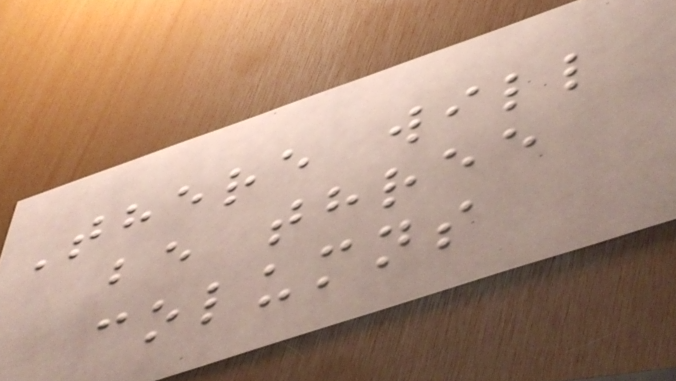There will
be three
columns
